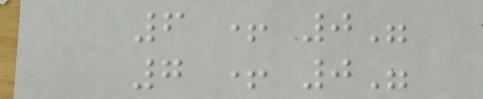6 + 0"
7 + 0"
